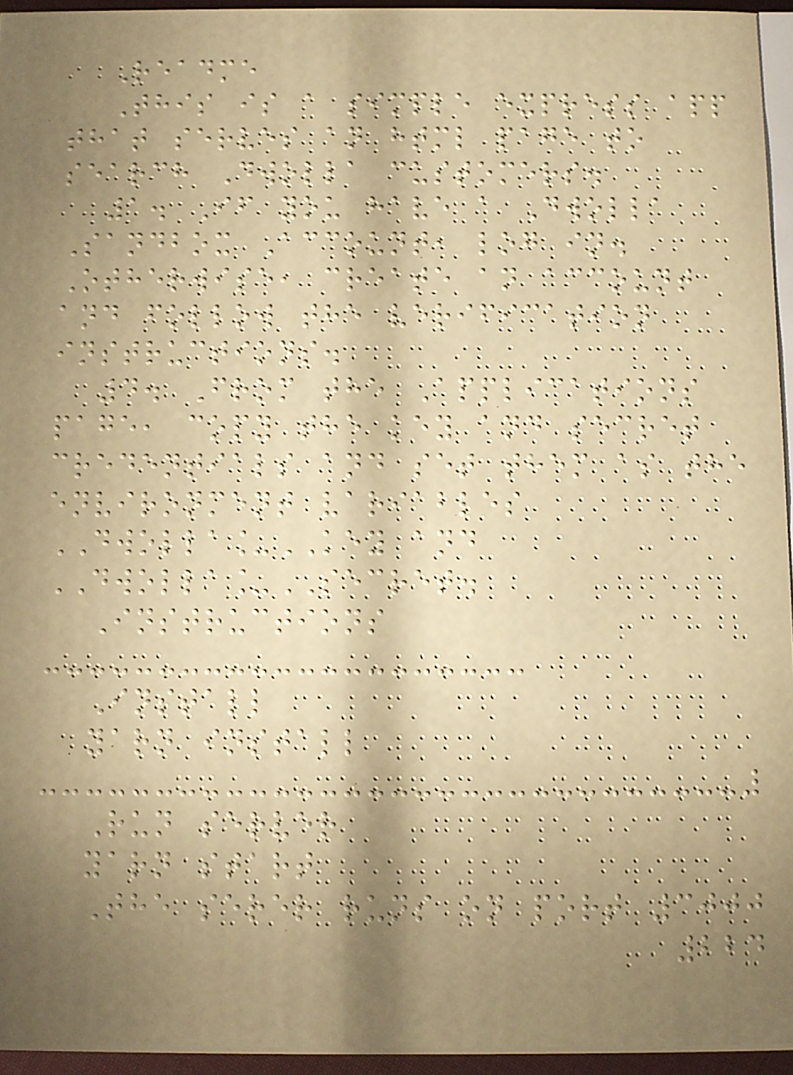Readme
This is a simple express app
that serves an html page to
search Dwolla customers.
1. If you have a Dwolla
Sandbox Account, log in.
Otherwise, create an account
and follow the verification
instructions.
4. From the Applications
page, copy the key and secret
credentials and set them as the
environment variables
DWOLLA_KEY and
DWOLLA_SECRET.
Instructions
Install
yarn install
Run server
yarn start
The serer runs on port 3000
224
